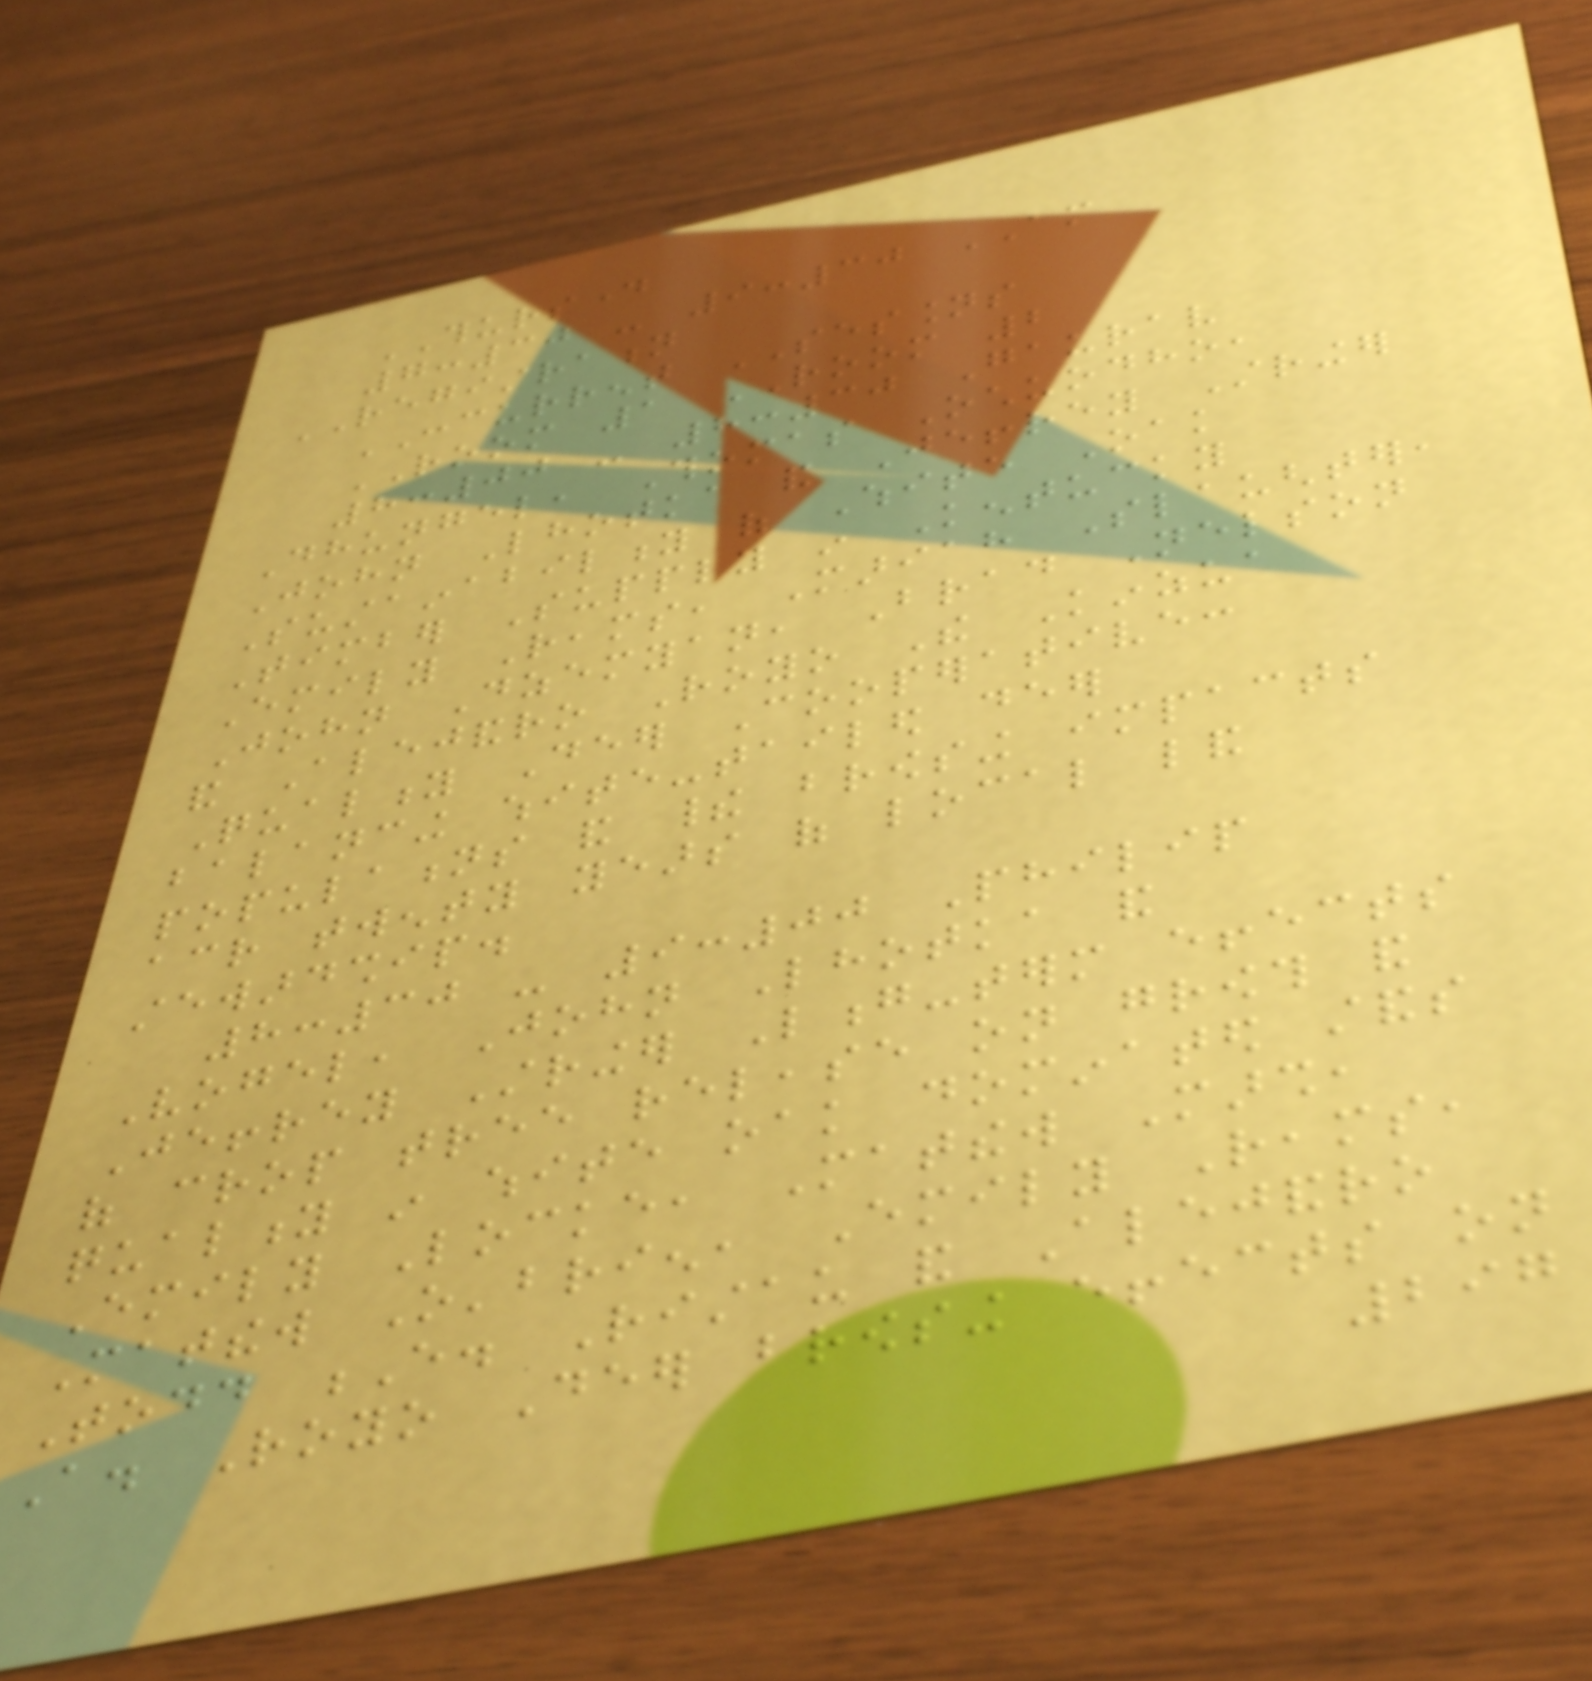THURSDAY
7:30 - 9:30 AM
REGISTRATION
CONCURRENT SESSIONS
ROOM 1 ROOM 2
8:00 - 8:30 Gaurav
Dhungel, Thomas Ochuodho,
John Lhotka and Jeffrey Stringer
Sustainability of White Oak
Timber Supply in Kentucky
Emily Reams, Mariah Slaughter,
John Dzemyan, Brad Nelson
and Alejandro Royo The Kinzua
Quality Deer Cooperative:
balancing white-tailed deer
populations and their browsing impacts
across twenty years of local land
stewardship.
8:30 - 9:00 Philip
Vogel, John Lhotka and
Jeffrey Stringer Long-term effects
of crop tree release on growth and
quality in white oak dominated stands
Emily Locke, Matthew Marsh,
Matthew O'brien, Emily Reams,
Todd E. Ristau and Alejandro
A. Royo Deer browsing effects on
297
